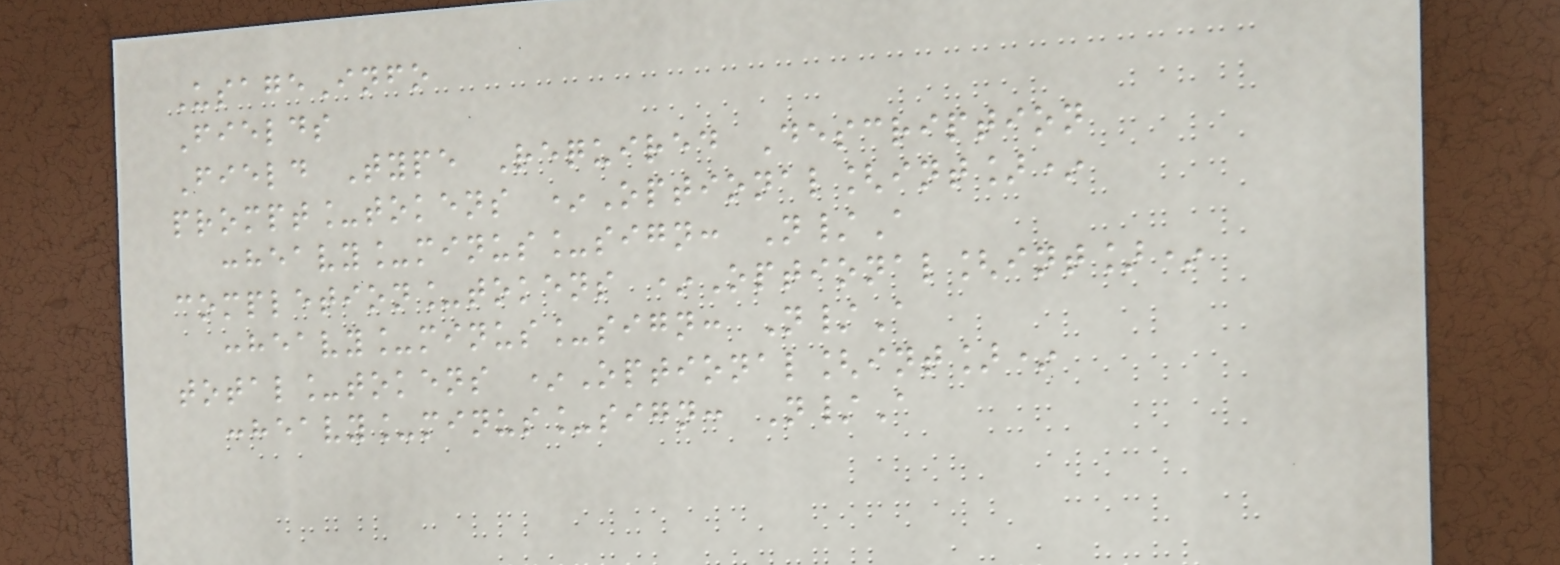UsageInfo
Fields
Field Type Required Description
prompt_tokens *Optional[int]*
:heavy_minus_sign: N/A
completion_tokens *Optional[int]*
:heavy_minus_sign: N/A
total_tokens *Optional[int]*
:heavy_minus_sign: N/A
